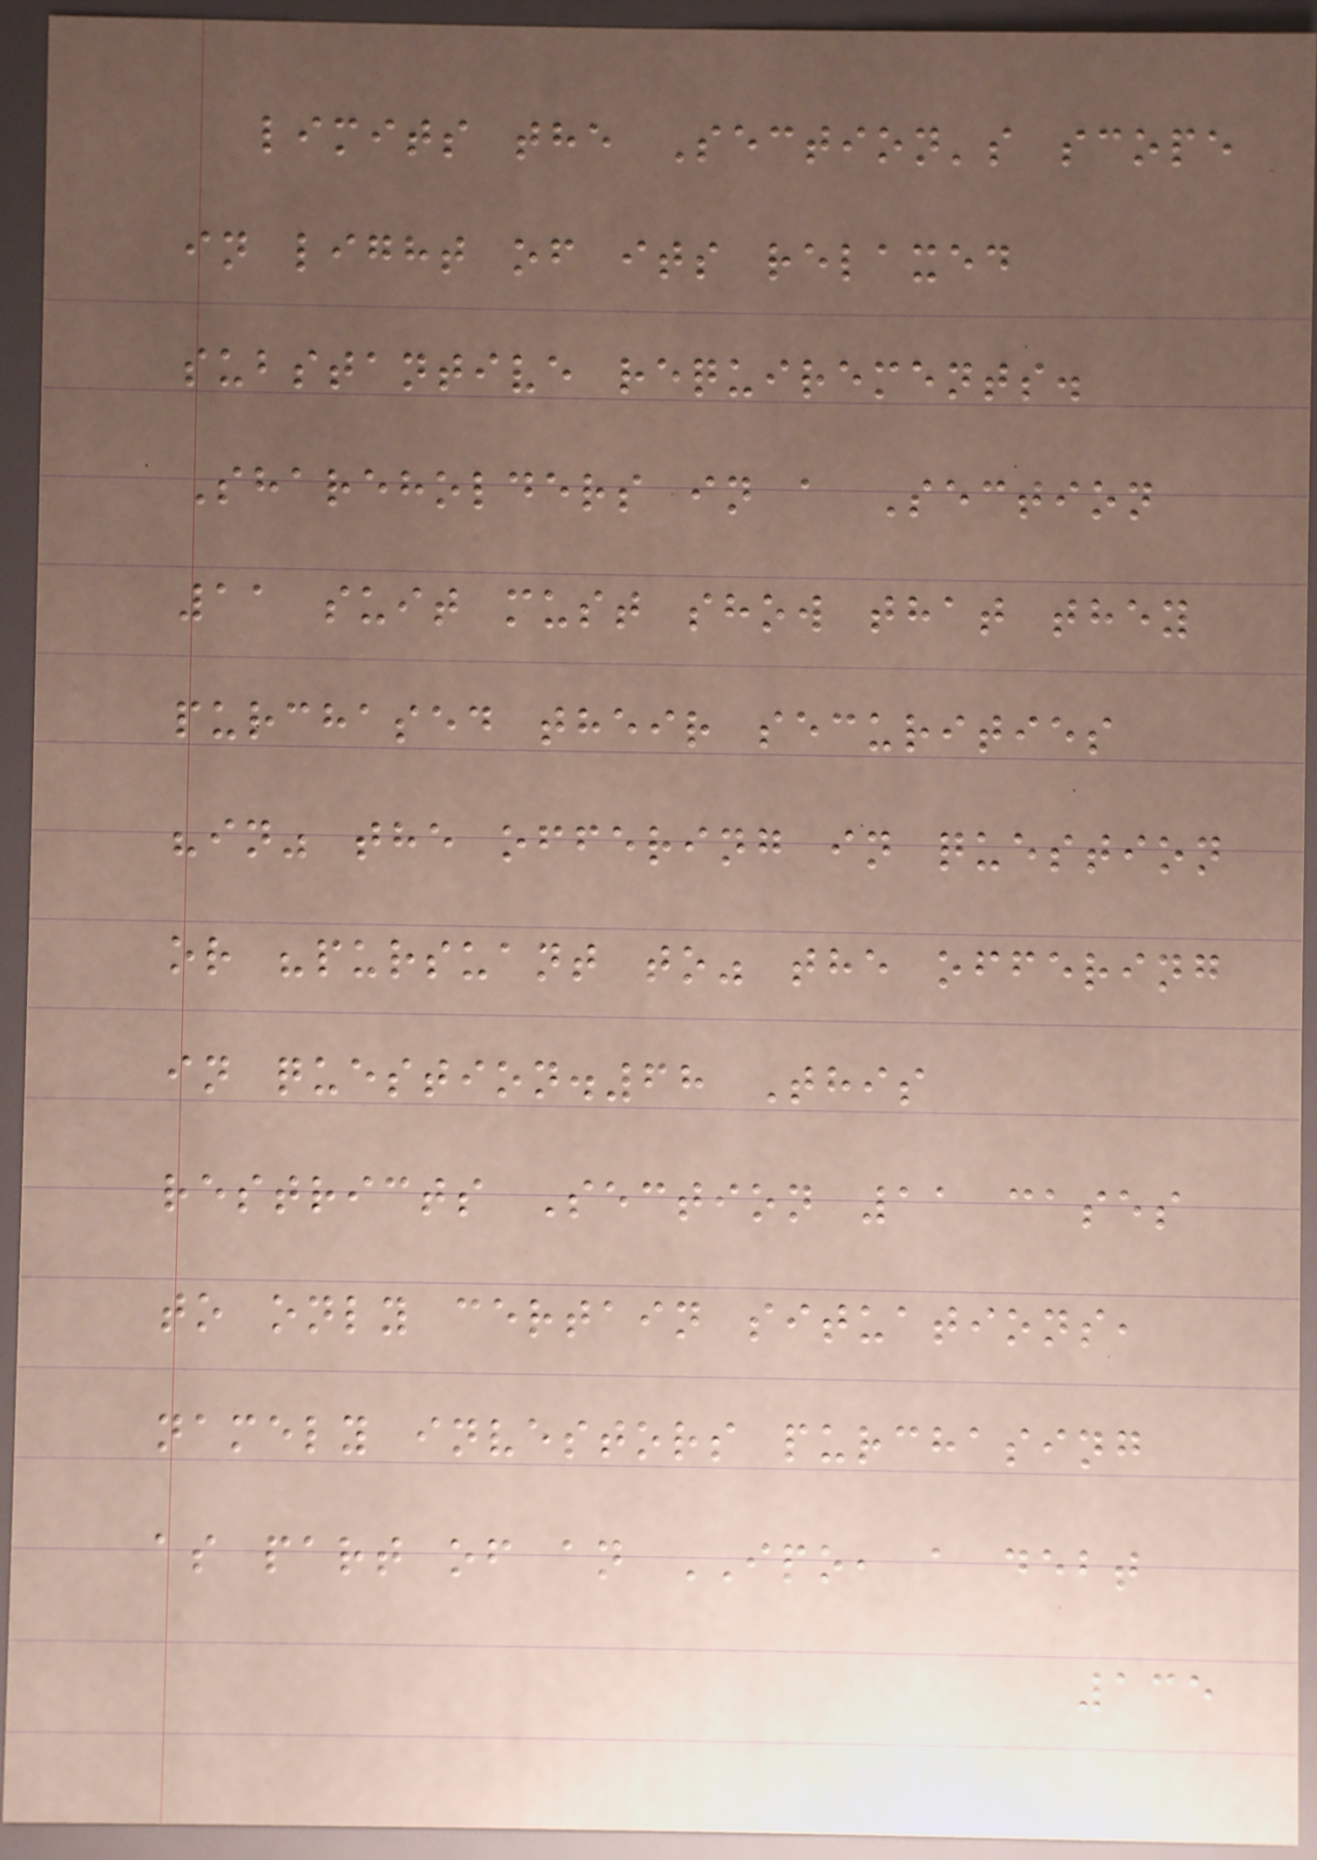limits the Section's scope
in light of its relaxed
substantive requirements.
Shareholders in a Section
11 suit must show that they
purchased their securities
"in" the offering in question
or "pursuant to" the offering
in question.68 This
restricts Section 11 cases
to only certain situations,
namely investors purchasing
as part of an IPO, a debt
135
